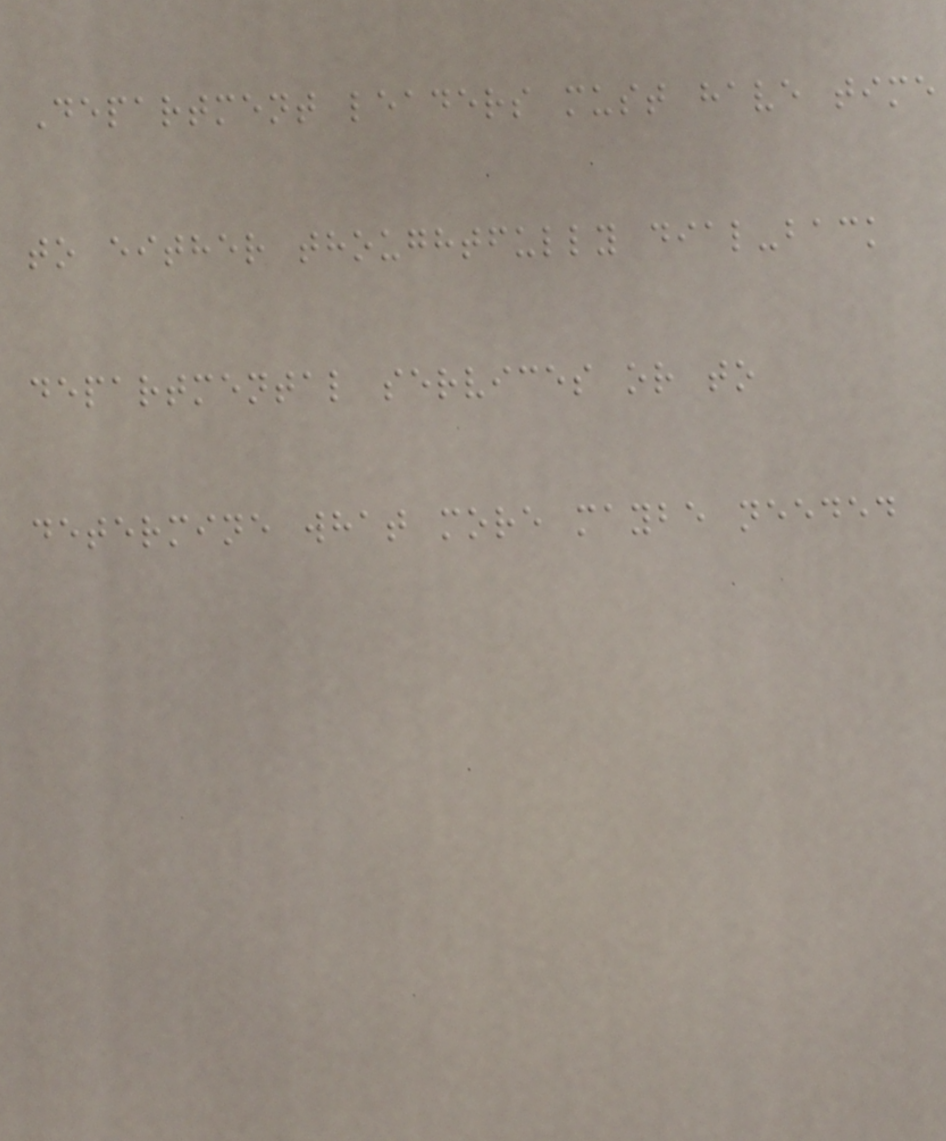Department leaders must have time
to either thoughtfully dial-back
departmental services or to
determine what more maybe needed
